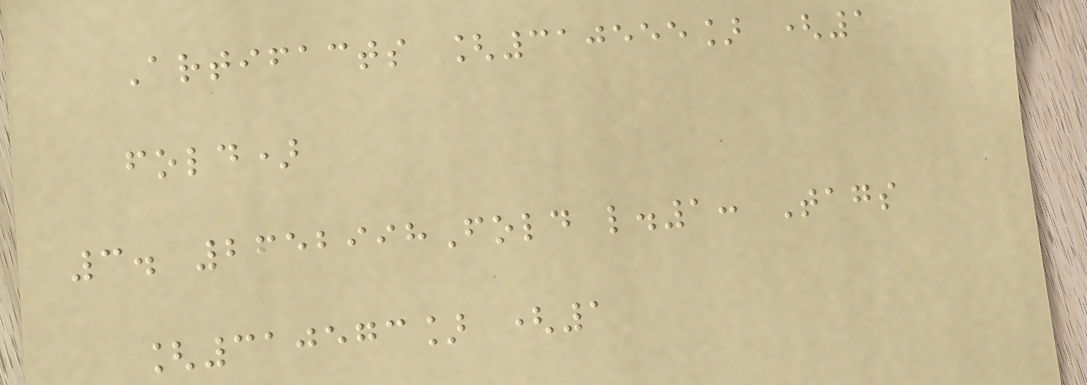Artifacts [310555] (1
fold)
3. 2652998Fold l.1: Tags
[310573] (1
